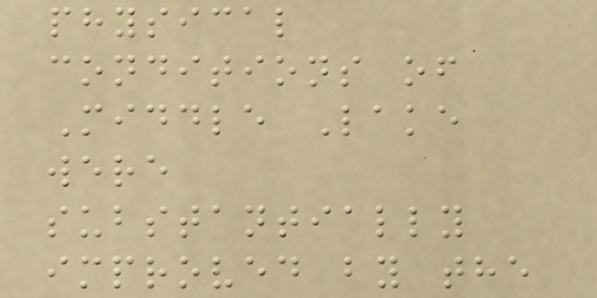physical
conditions of
Middle Lake
were
substantially
improved by the
